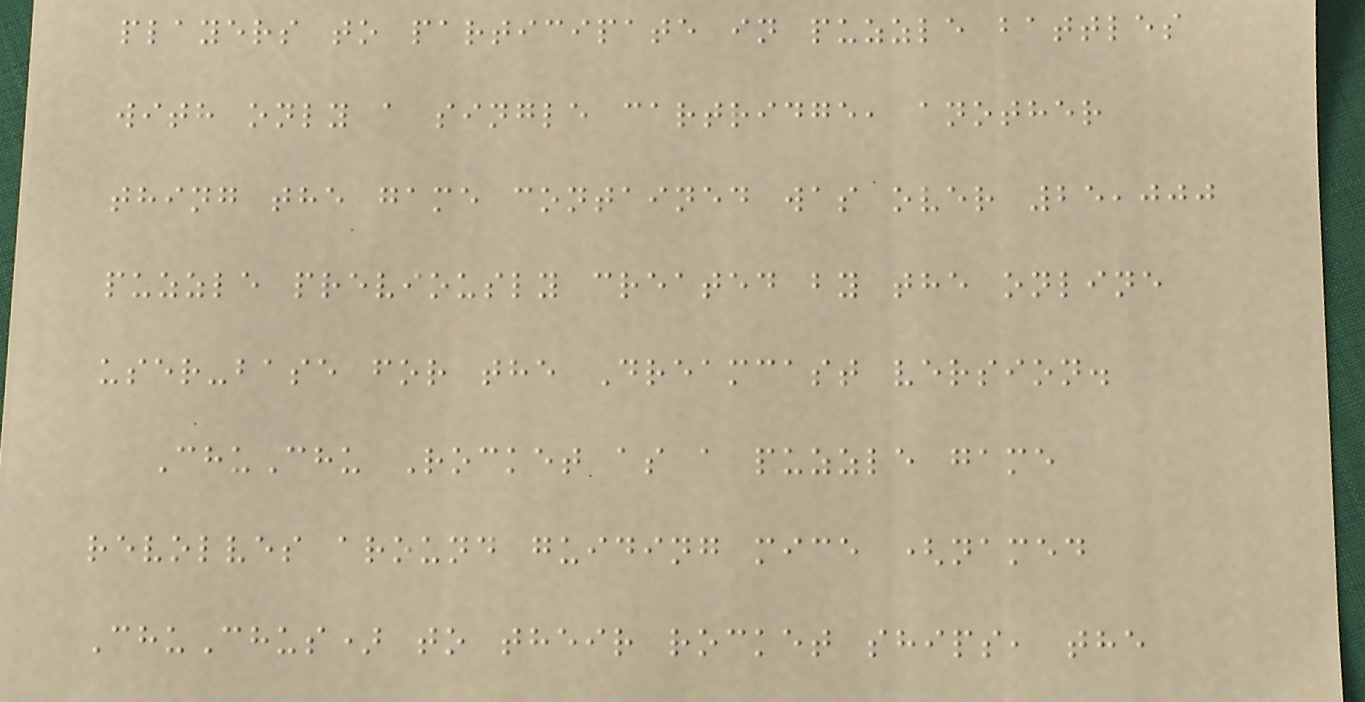players to participate in puzzle battles
with only a single cartridge, another
thing the game contained was over 25,000
puzzle previously created by the online
user-base for the Dreamcast version.
ChuChu Rocket as a puzzle game
revolves around guiding mice (named
ChuChus) to their rocket ships, the
